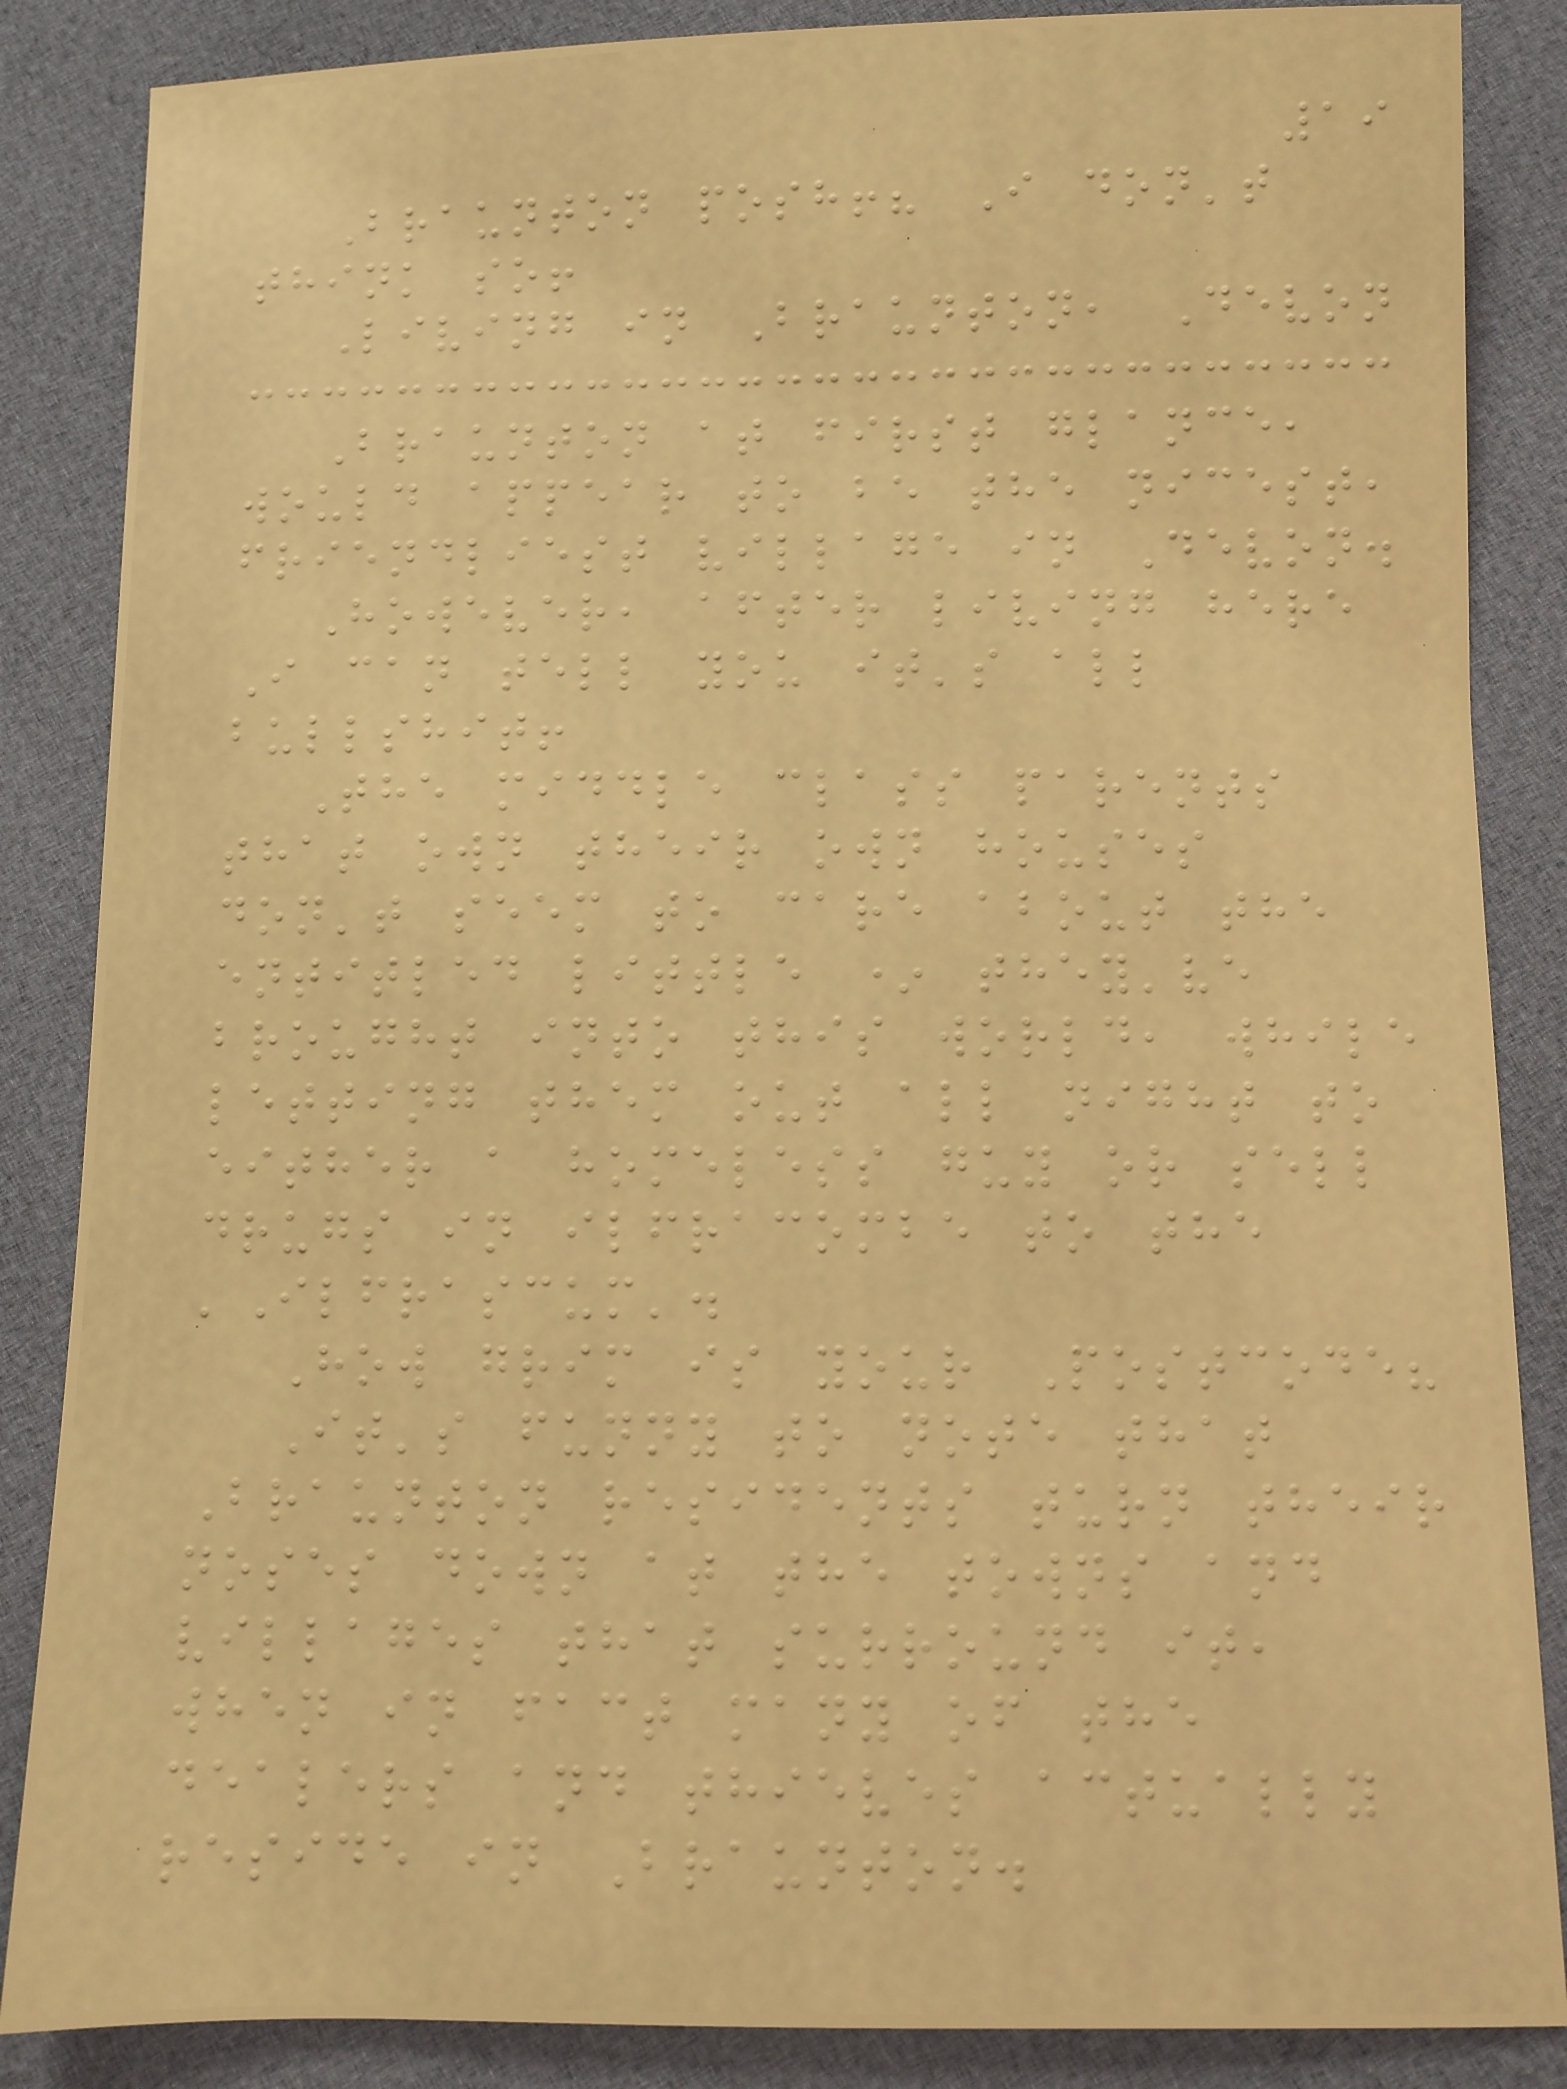19
Braunton posh!? I don't
think so!
Living in Braunton, Devon
Braunton at first glance,
would appear to be the nicest,
friendliest village in Devon.
However, after living here
I can tell you it's all
bullshit!
The middle class parents
that own their own houses
don't seem to care about the
entitled little * they've
brought into this world, while
letting them out all night to
either a homeless guy or sell
drugs in ilfracombe to the
'Ilfrascum'.
How grim is your Postcode?
It's funny to note that
Braunton residents turn their
noses down at the towns and
villages that surround it,
when in fact many of the
dealers and thieves actually
reside in Braunton.
